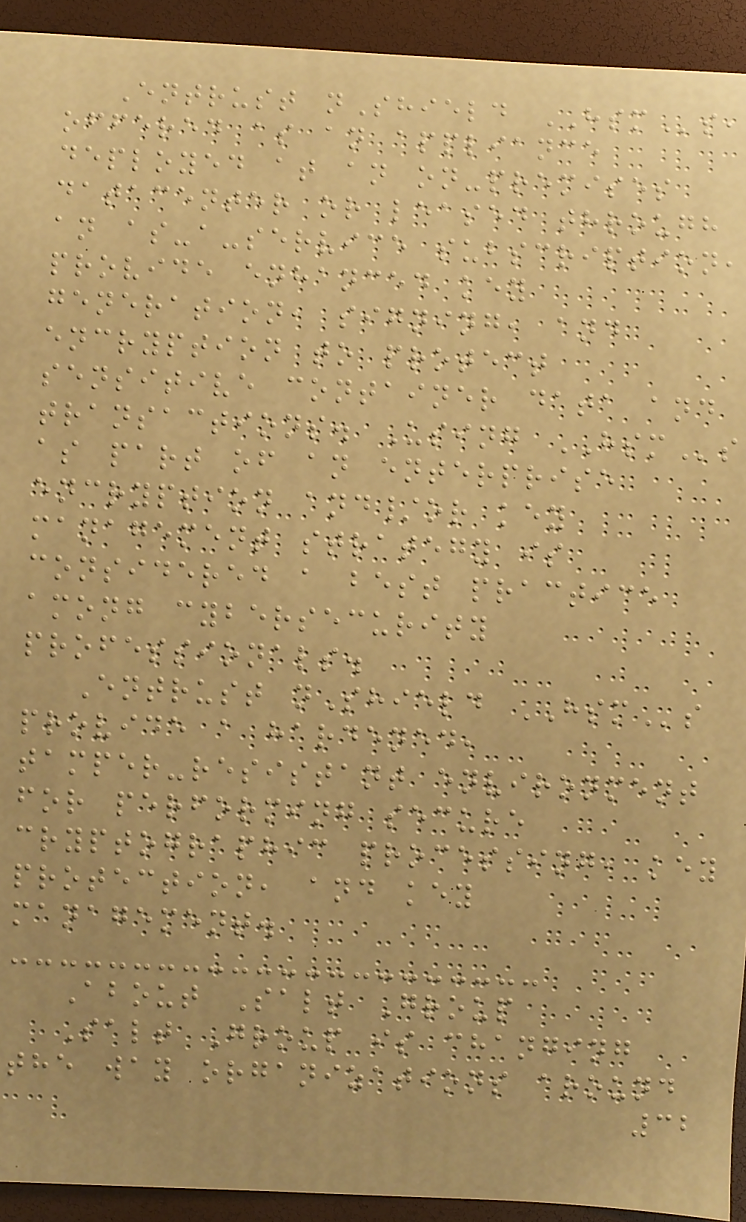Entrust nShield HSMs,
offered as an appliance
deployed at an on-premises
datacenter or leased through
an as-a-service subscription,
provide enhanced key
generation, signing, and
encryption to protect
sensitive container data and
transactions. Using HSMs
as part of an enterprise
encryption and/or key
management strategy is
considered a best practice
among cybersecurity
professionals.
Entrust nShield HSMs
provide a hardened,
tamper-resistant environment
for performing secure
cryptographic processing, key
protection, and key
management.
About Salt Group
Salt Group is changing
the way organizations around
32
